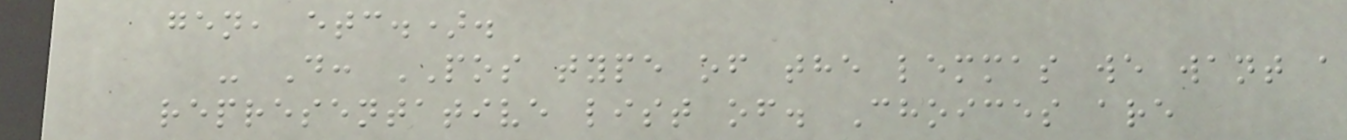gen, etc.).
- D: POS type of the lemmas we want a
representative list of. Choices are
